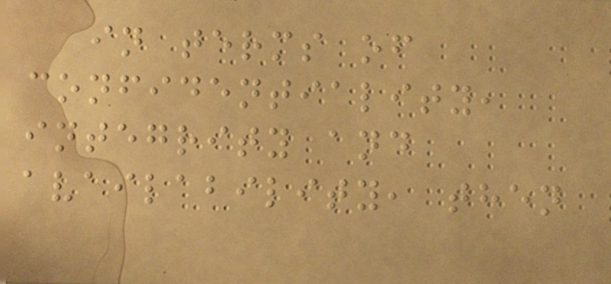in terms of
confidentiality,
integrity and
availability, then
